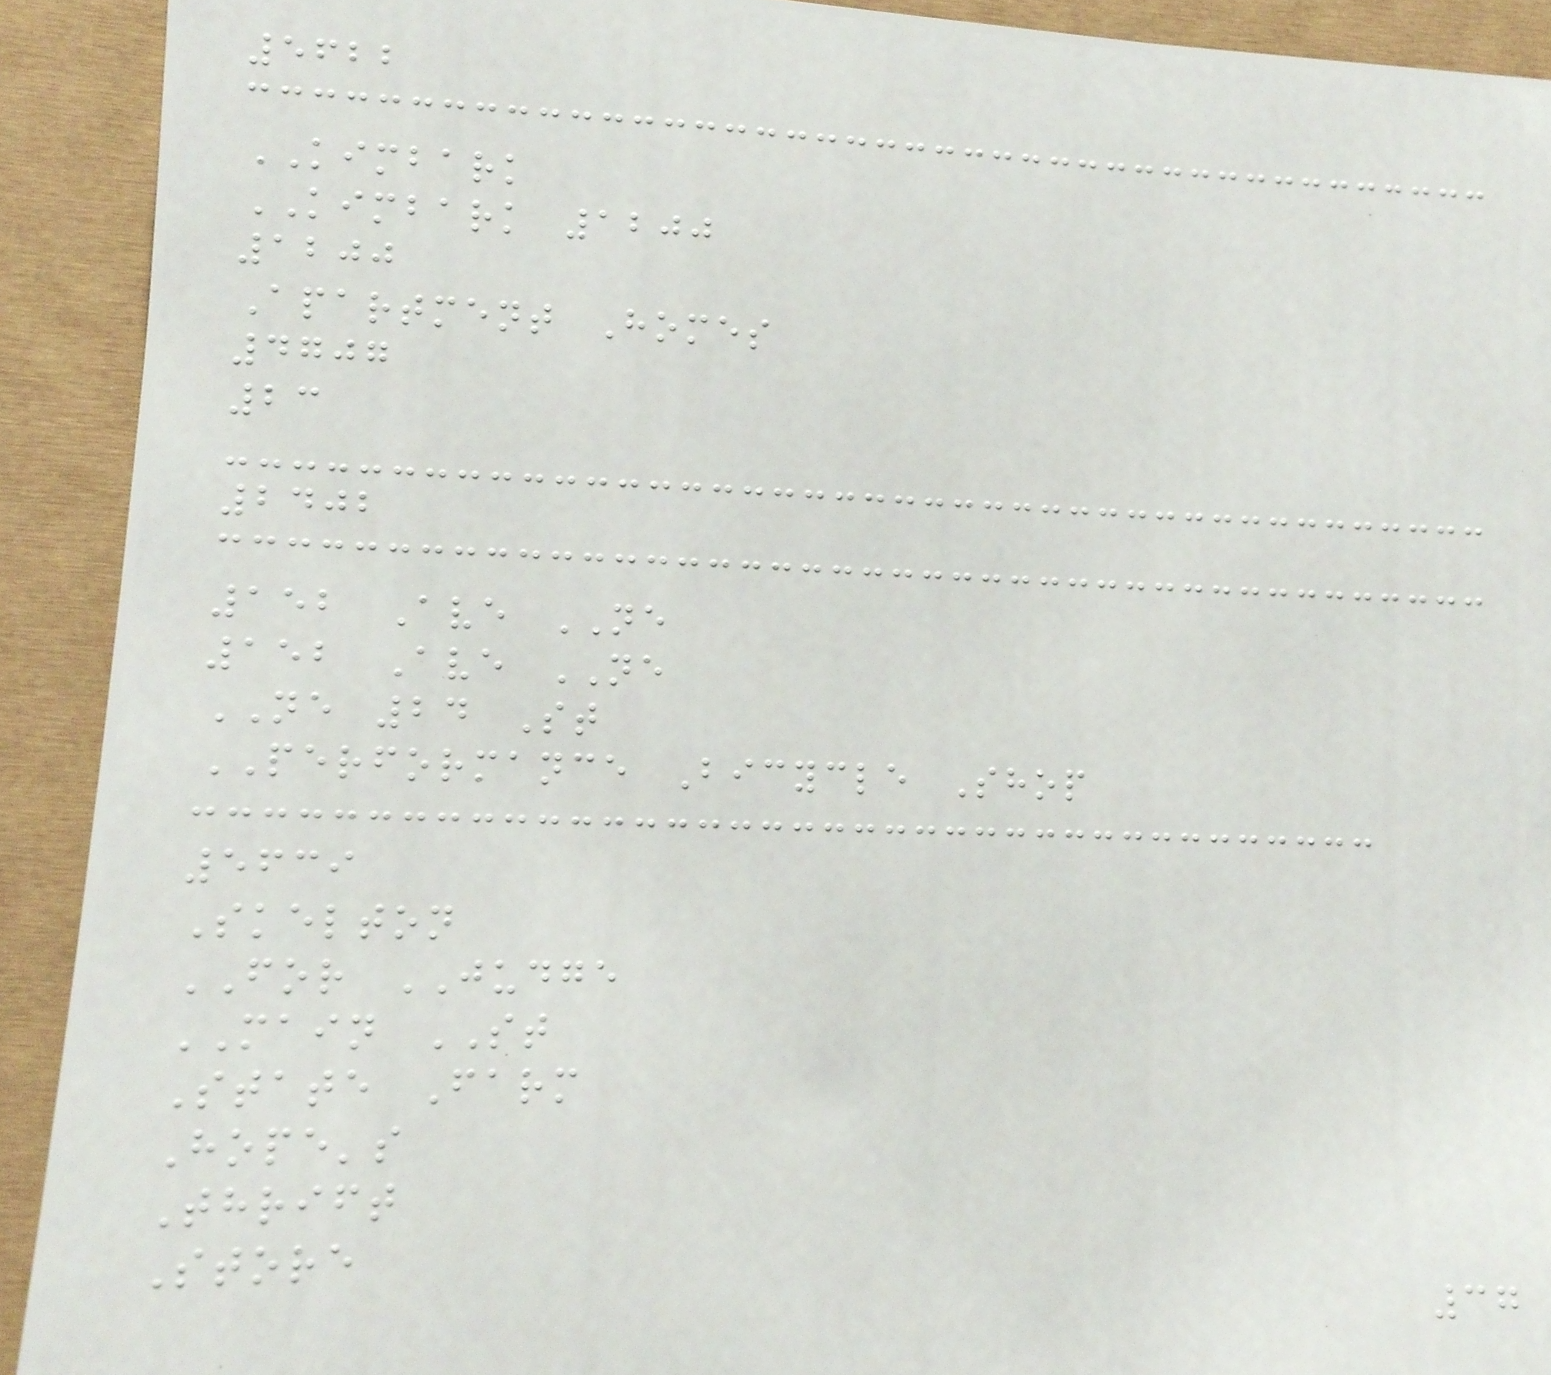5622
KIMBARK
KIMBARK 1200
1200
Apartment Homes
4707
23
2402
152 Ave NE
152 Ave NE
NE 24 St
PERFORMANCE Bicycle Shop
5639
Skelton
FOR JUDGE
MAIN ST
State Farm
Hope's
Thrift
Store
37
